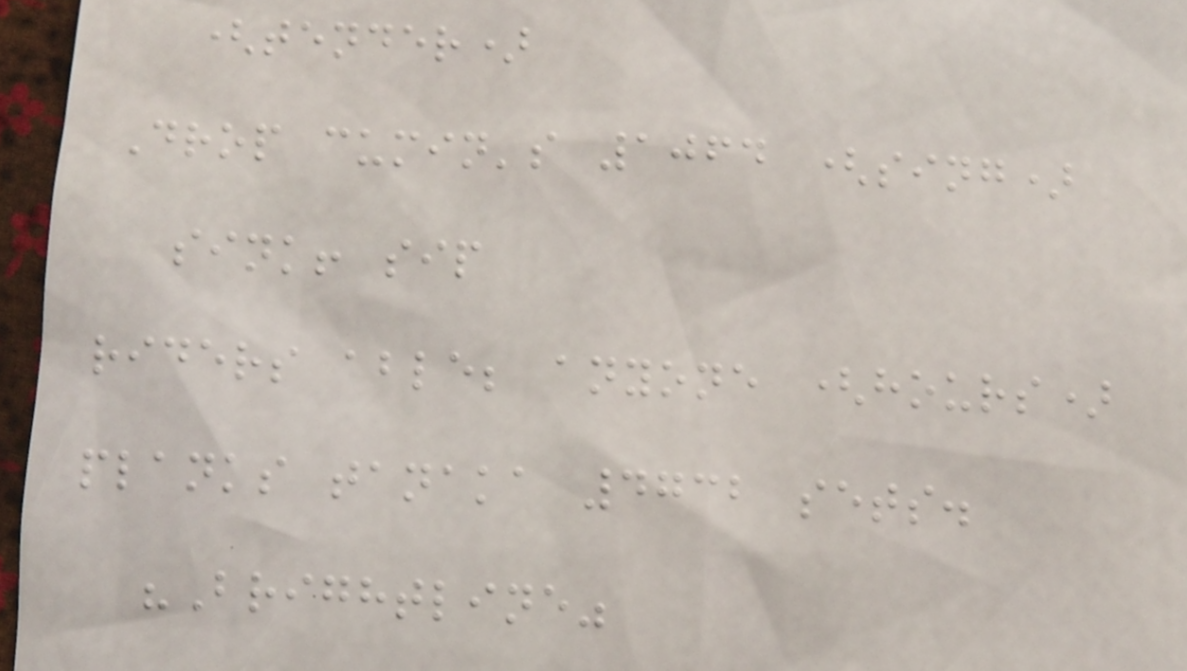(tender)
Drop cumin's 1064 (sing)
sink! sip
riders able; anyone (hours)
planks tanaka 4732 sets.
"Brightline"
